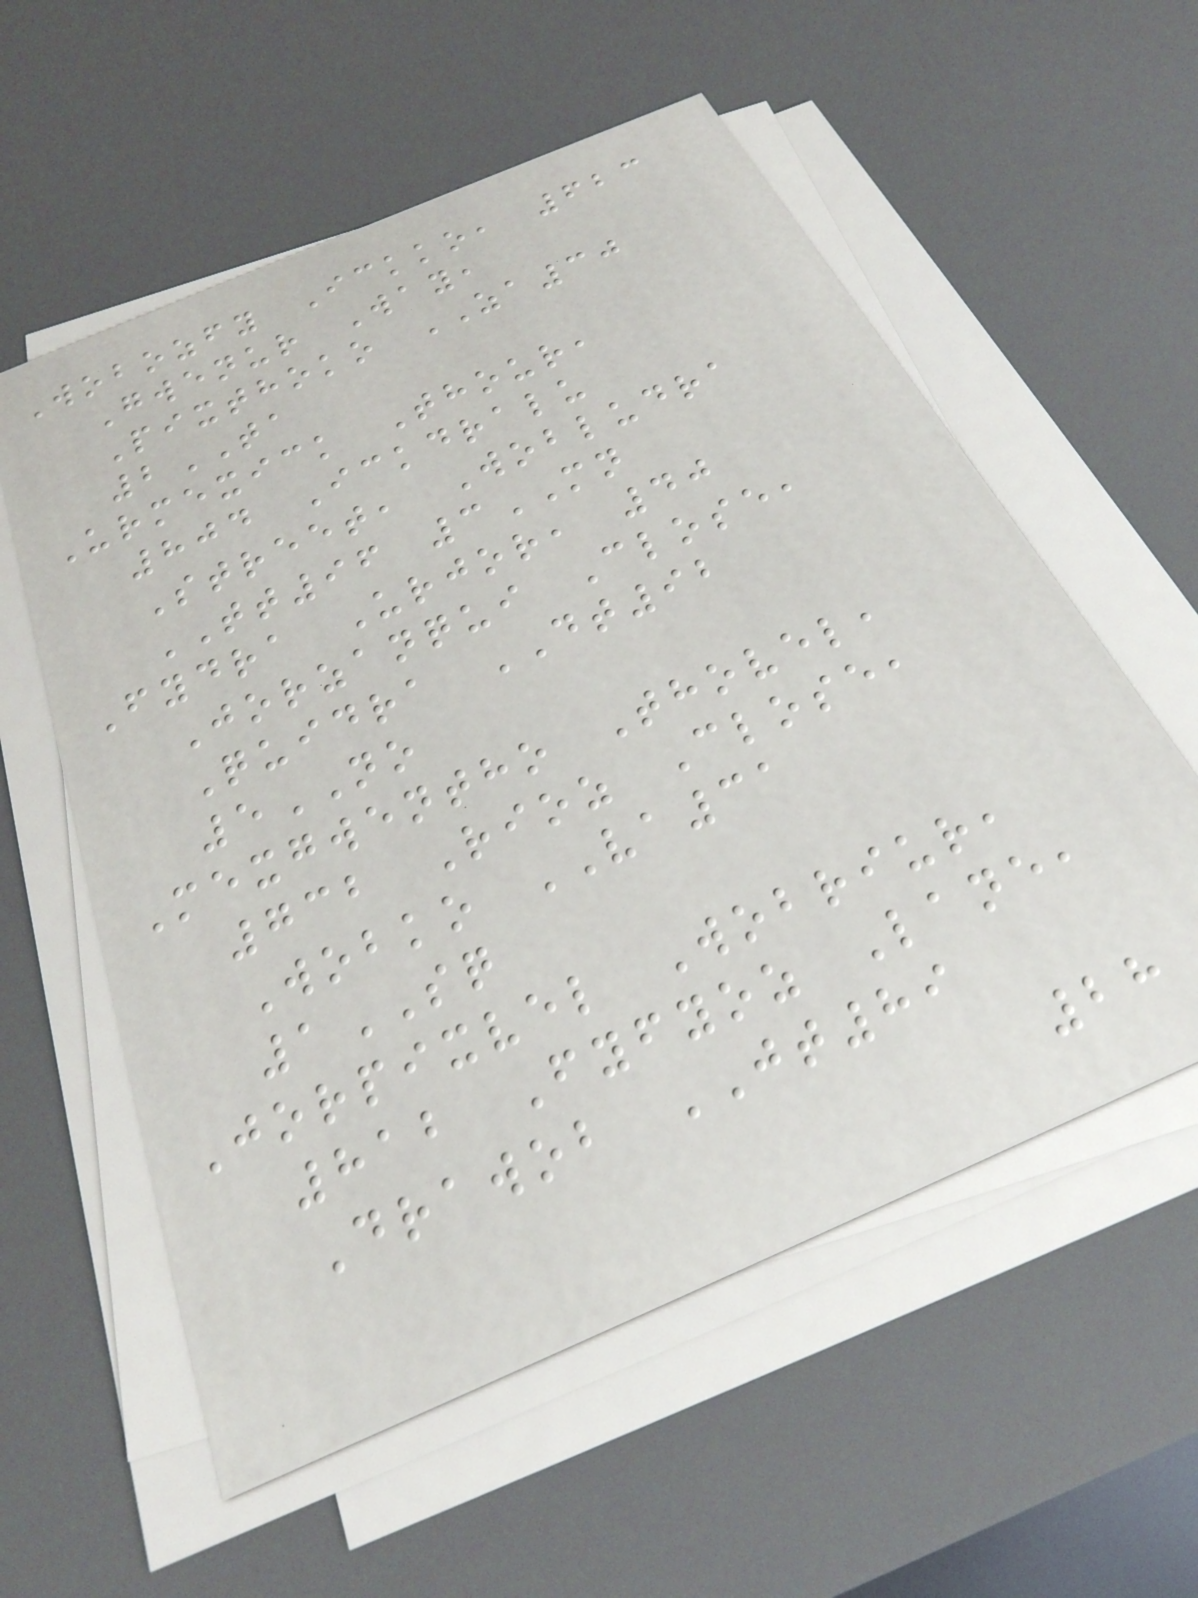Wobozfy Ickko, 623
Gwenur Way,
Pixthoko ZA30
2TA
Urmexick Thour,
804 Ickdralu
Street, Wobludra
TT96 3MN
Fydra Urjor, 40
Jorzanqui Close,
Quidra DT92
5NO
Mexgwentho Thovel,
732 Rioz Close,
Wobko VA31
1SQ
Jorpixvel Wobriur,
812 Fyfyoz Lane,
Drawob JT89
28
